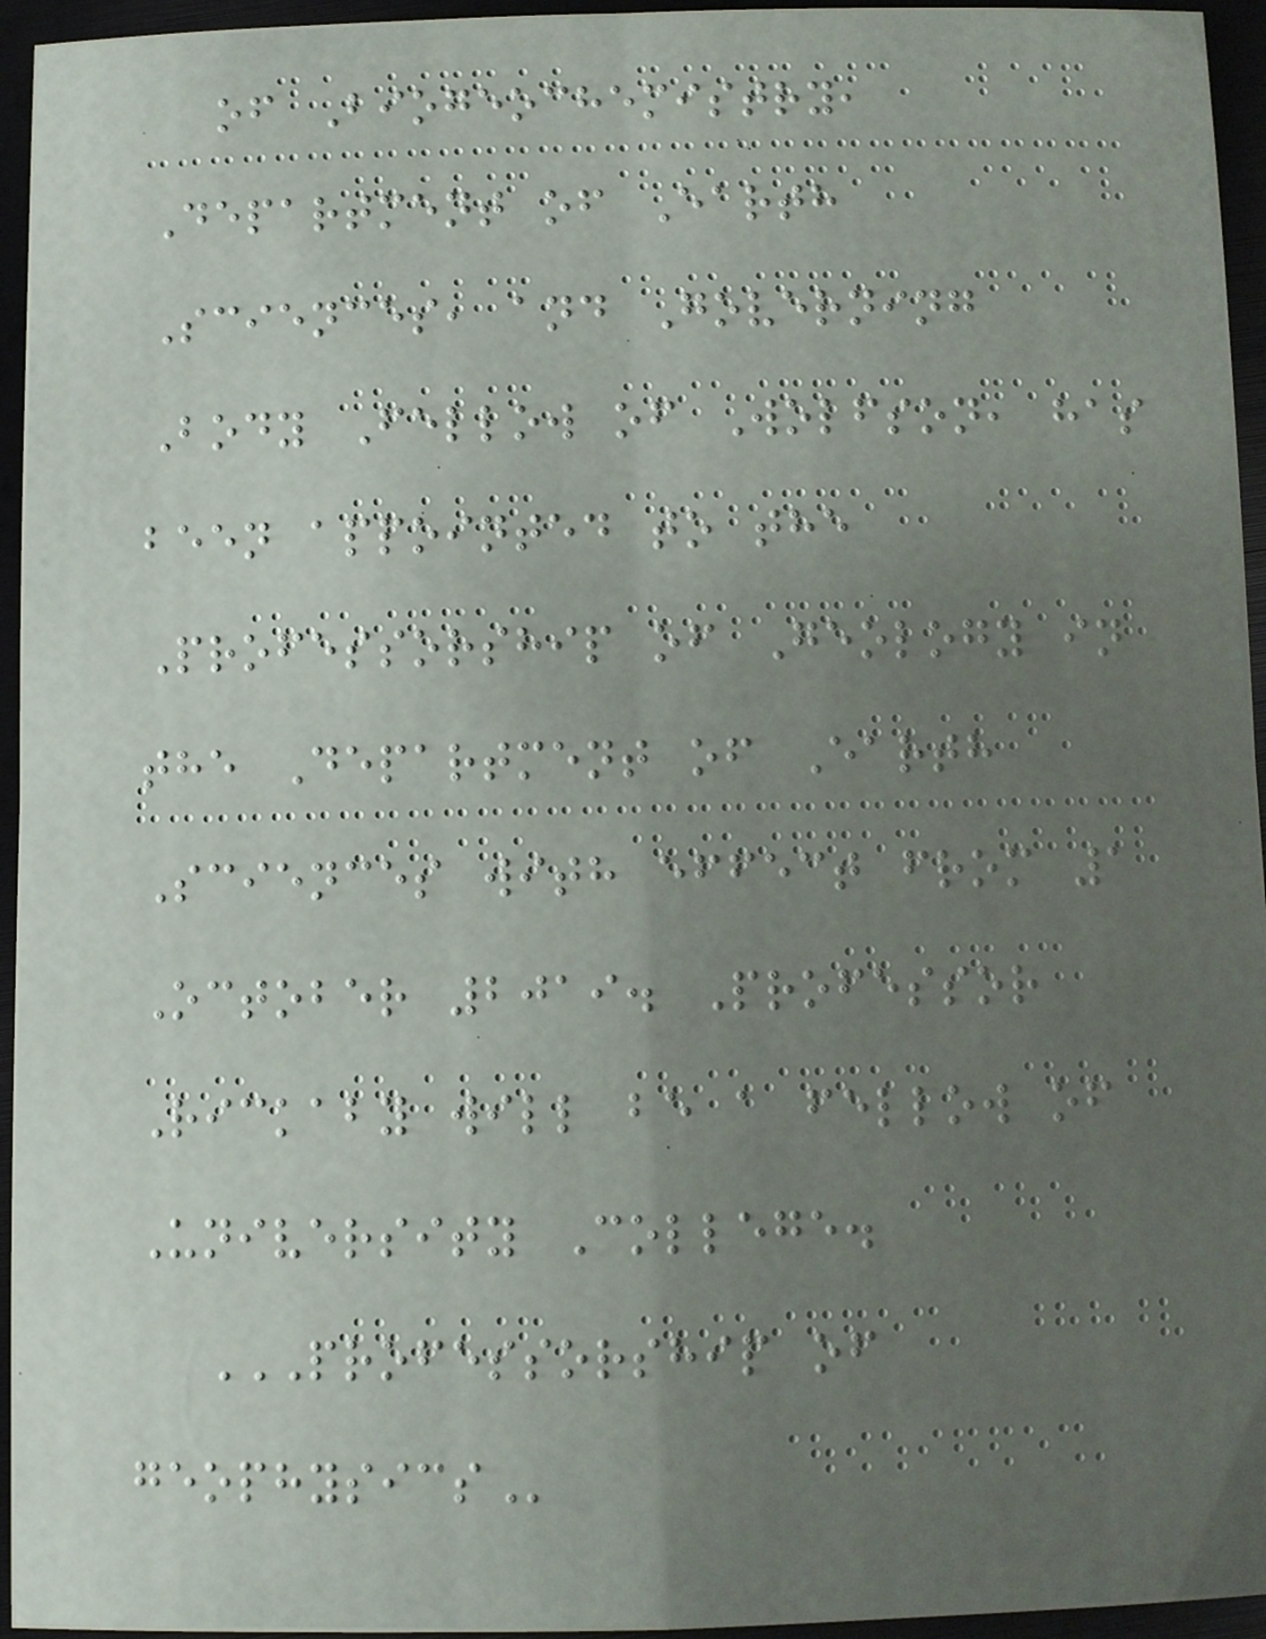of Biogeochemistry,
Department of Earth
Sciences, and Governing
Body Fellow of Wolfson, has
been appointed to the
Professorship of Geology in
the Department of Earth
Sciences with effect from 1
October 2019. Professor
Rickaby will be a fellow of
University College.
PROFESSORSHIP OF
GEOPHYSICS
